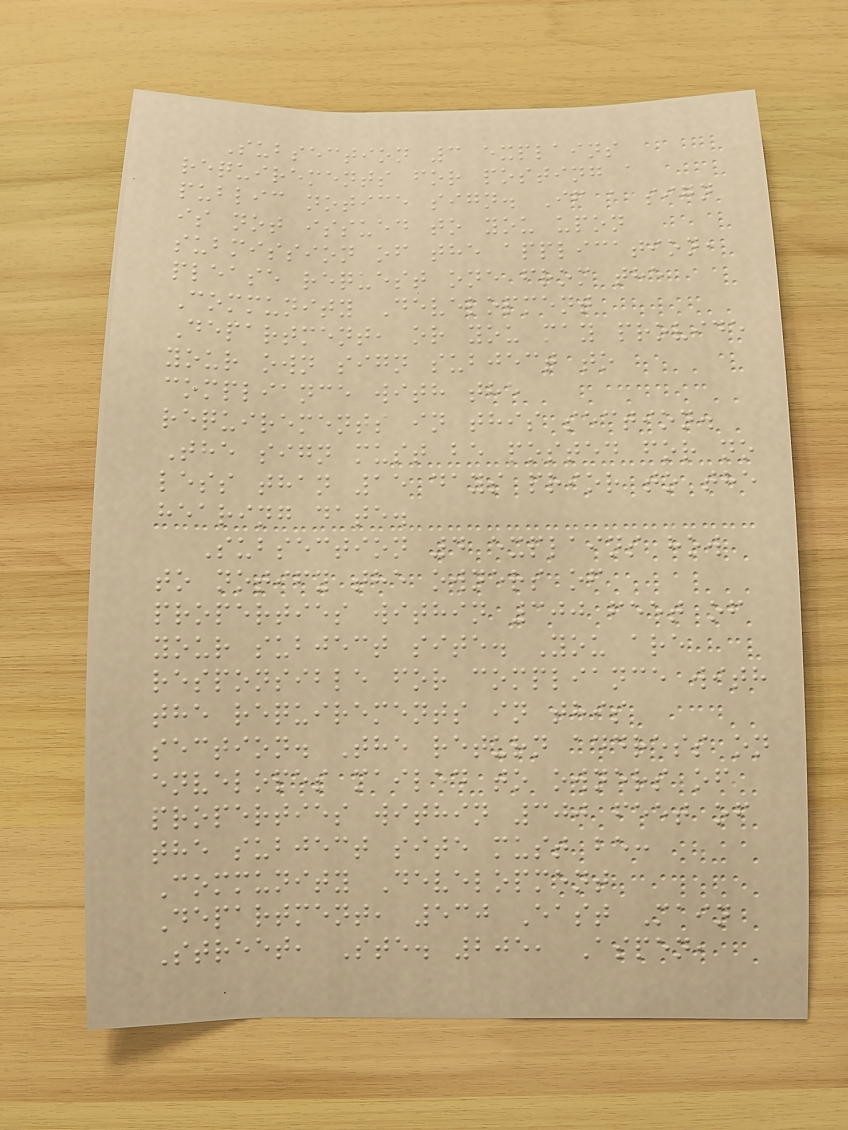Subsection 3 explains
requirements for posting a
public notice sign. If a sign
is not issued to you upon
submission of the application,
please request one from the
Community Development
Department, or you may provide
your own sign subject to
compliance with the
requirements in this section.
The sign must be posted for no
less than 15 days prior to the
hearing date.
Subsection 4 explains how
to notify the owners of
properties within 300 feet of
your subject site. You are
responsible for compliance with
the requirements in this
section. The return address on
envelopes mailed to owners of
properties within 300 feet of
the subject site must be:
Community Development
Department, 530 East Main
Street, Ste. 205, Aspen,
